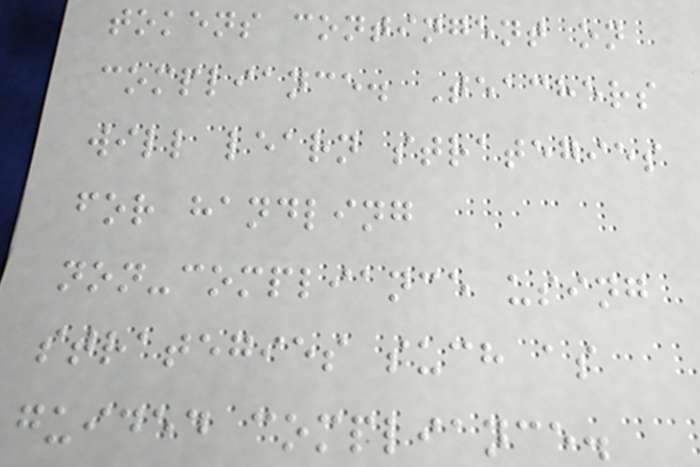tokens contingent on
compliance. Teachers
will learn strategies
for handling
non-compliance using
strategies such as
guided compliance.
